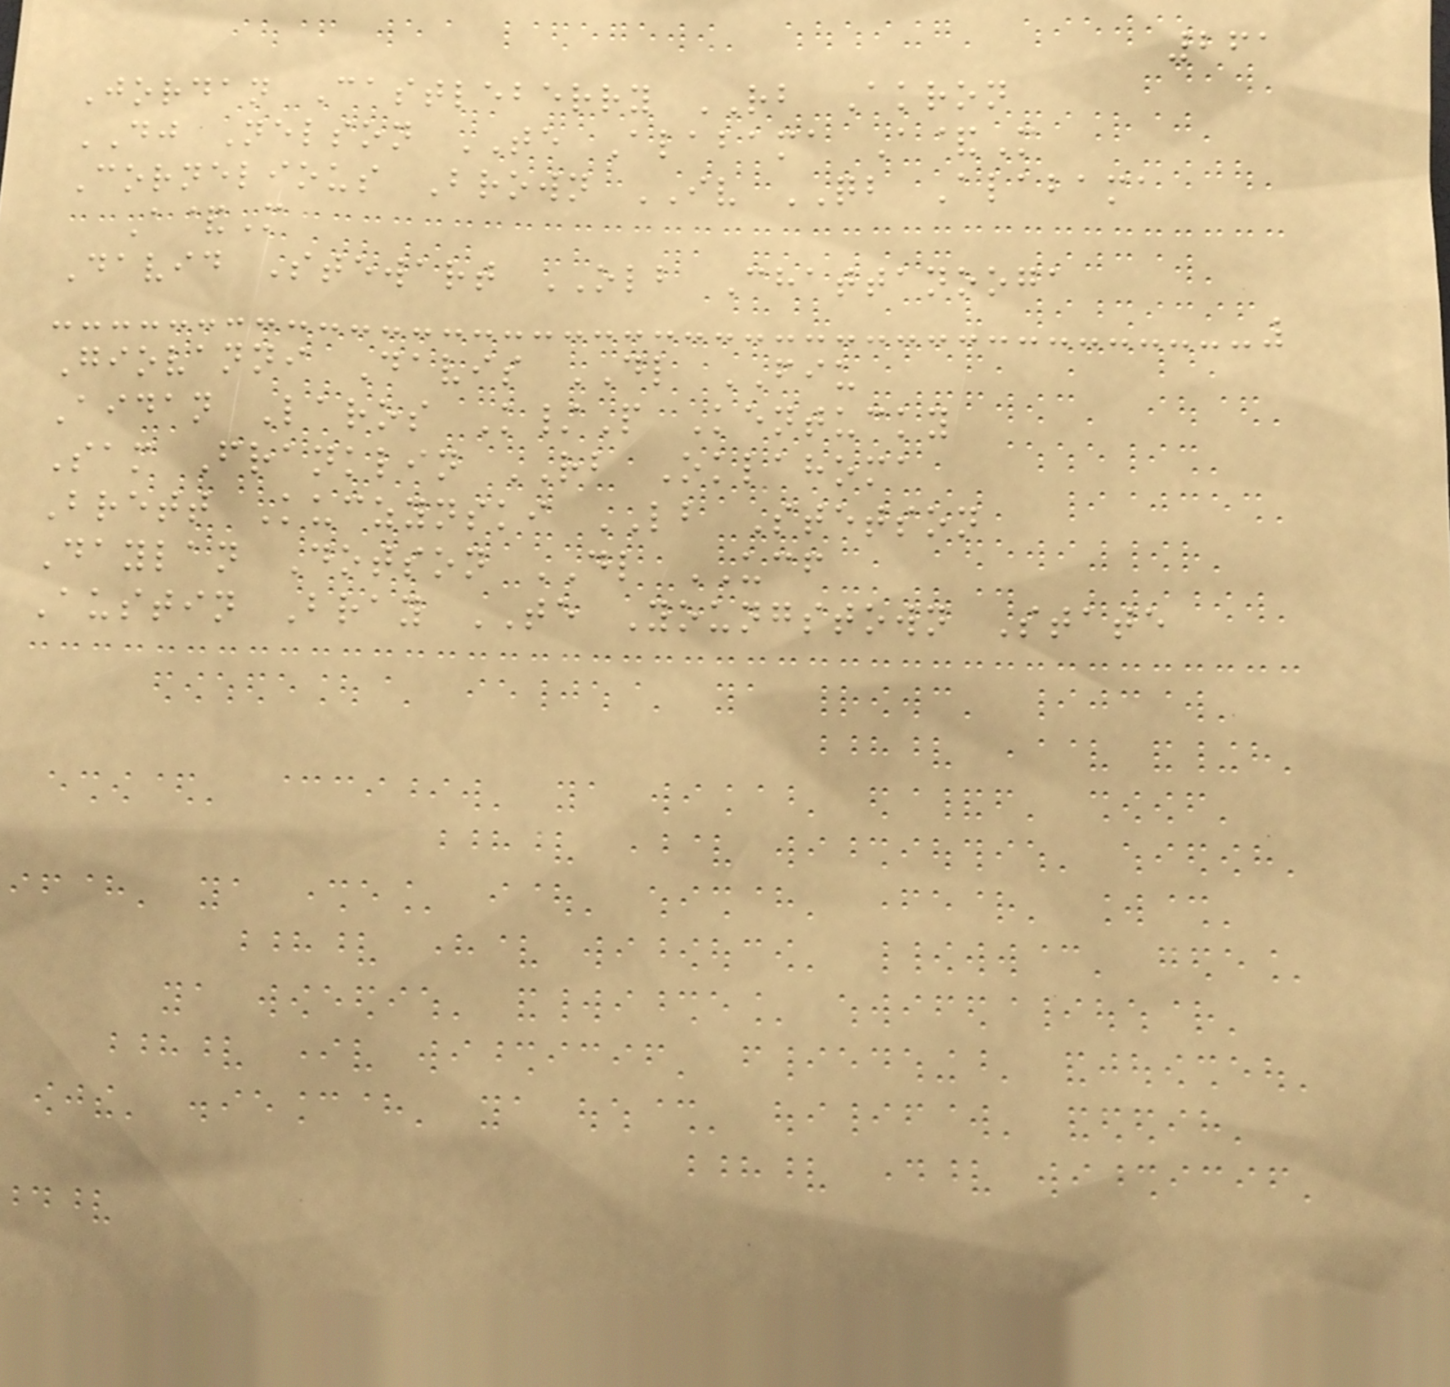261
Jordan Castleberry RB Akron
DJ Nelson TE Alabama A&M
Cornelious Brown IV QB Alabama
A&M
David Stewart OLB Chattanooga
Giovanni Davis DL FIU
Aidan Laros K/P Kentucky
Sam Franklin RB Oklahoma
Brett Kuczynski LB Stetson
Daylan Dotson DL UCF
Austin Bray TE Youngstown State
